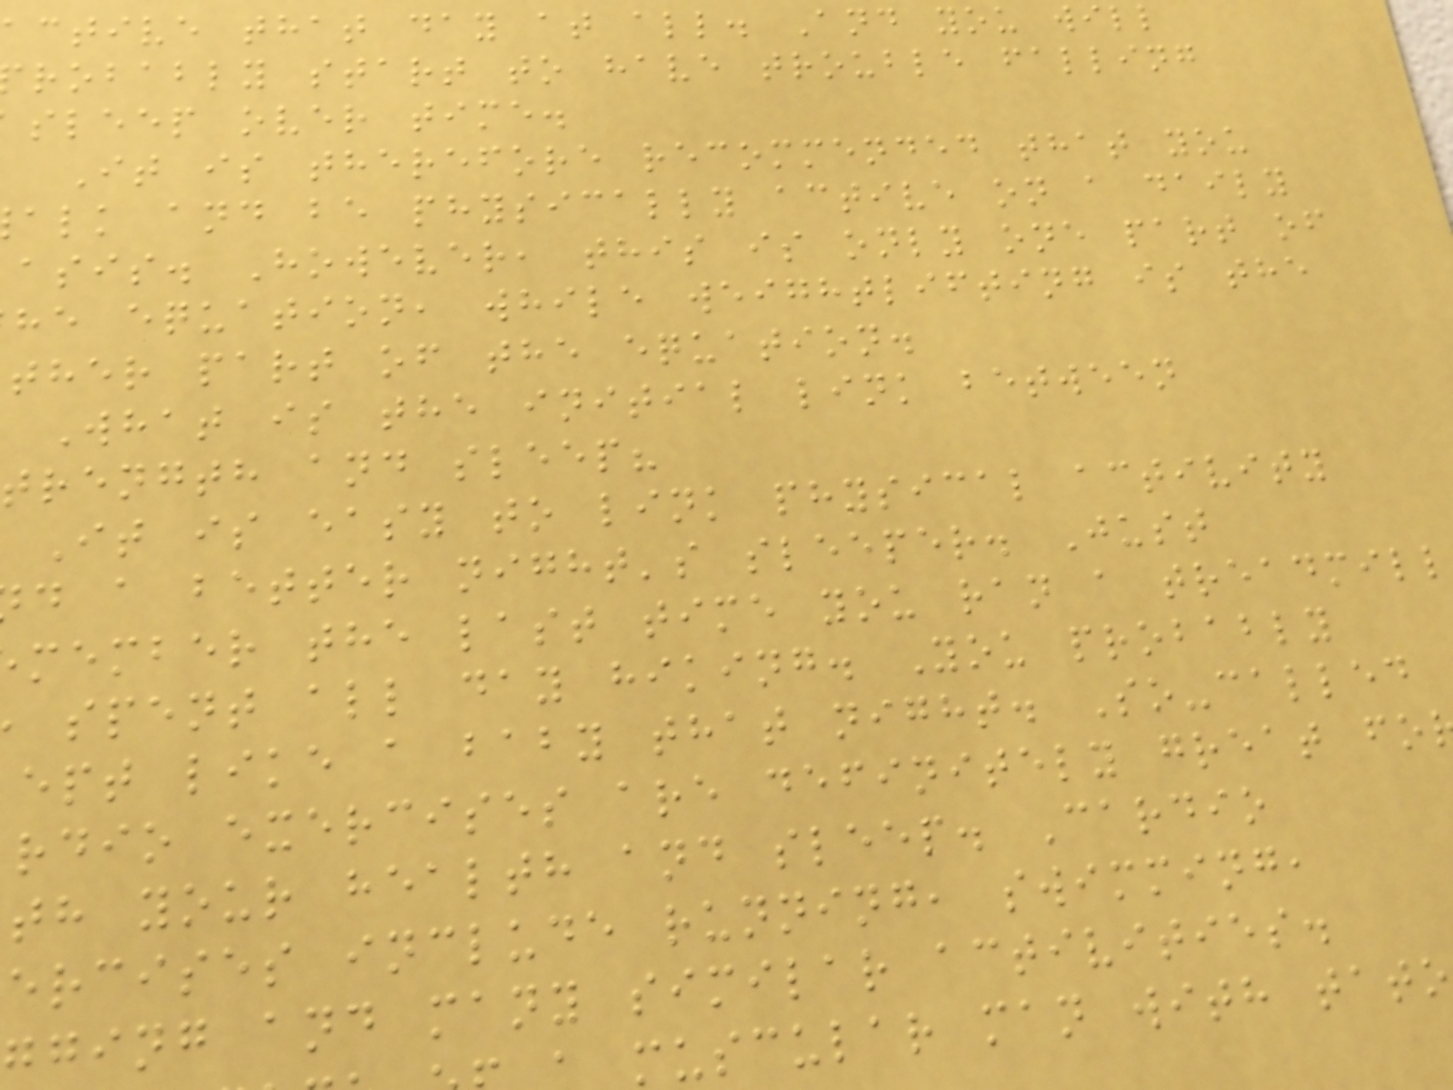active that day at all. And you will
robably start to have trouble falling
sleep over time.
It is therefore recommended that you
alk and be physically active on a daily
asis. However, this is only one part of
he equation, while weightlifting is the
ther part of the equation.
What is the initial link between
trength and sleep?
It is easy to link physical activity
d a better night's sleeper. Just
member the last time you ran a treadmill
spent all day hiking. You probably
ept like a baby that night. So-called
rdio exercises are definitely great fo
th your health and sleep. Cardio
ercises include running, swimming,
gging and many similar activities.
muscular man with tato
